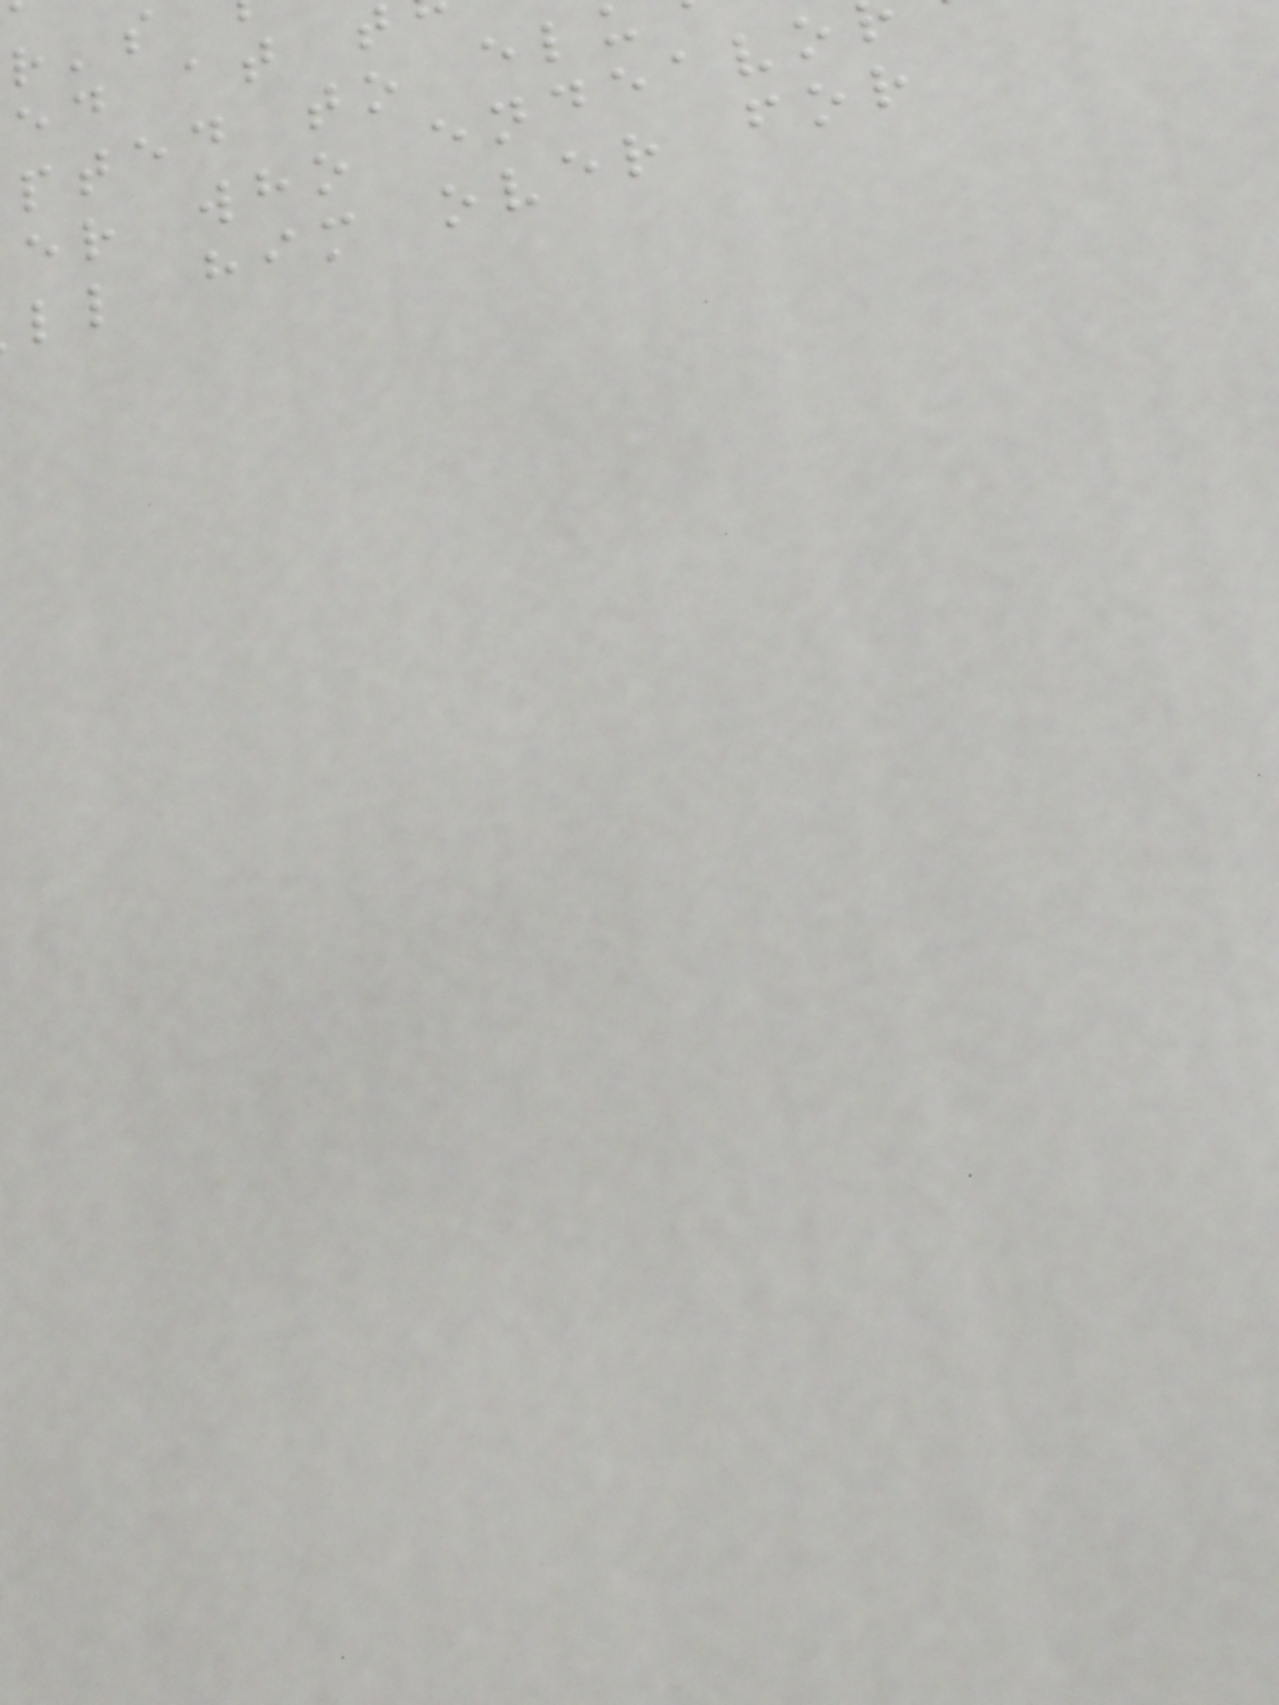ed at t
pted to el
er who endeavo
ll him over for
